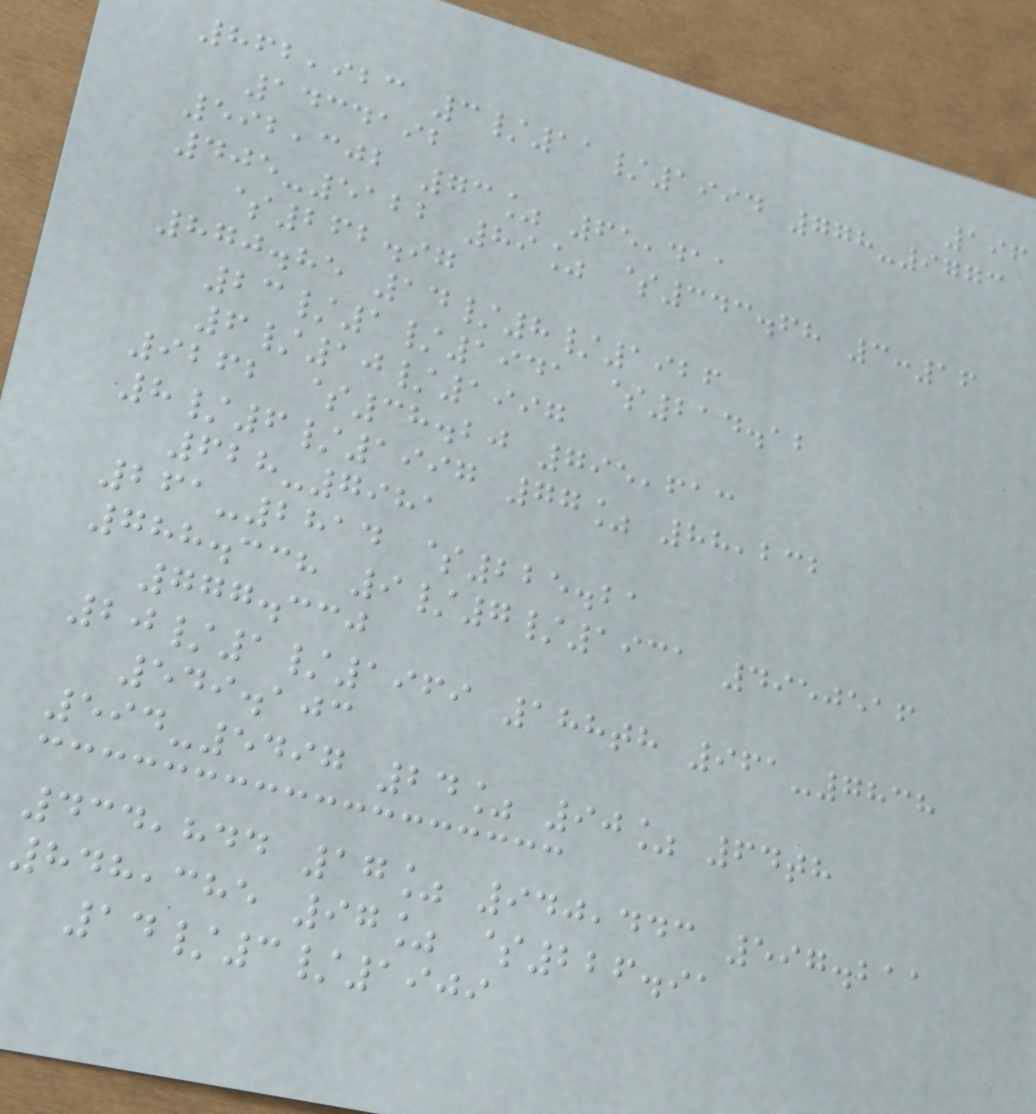196
862,923 3/11/1994 778-9773
1434192
592,302 73% 65,411
405-5122 89% $343.68 3:16
$262.97
870.85 14/8/1926
23/1/1941 $214.12
6/10/1997
9262 $38.20 795,613
8/6/1997 77% 88,232
628-7981
261-2814 $225.21
788.338 9/7/1931 4950516
777.330
20/1/1969 188th 961-7838
549.103
594-5497 24% 90% 64th
434,844 17% 940,443 597.211
848,385 97% $226.91
14/3/1909
